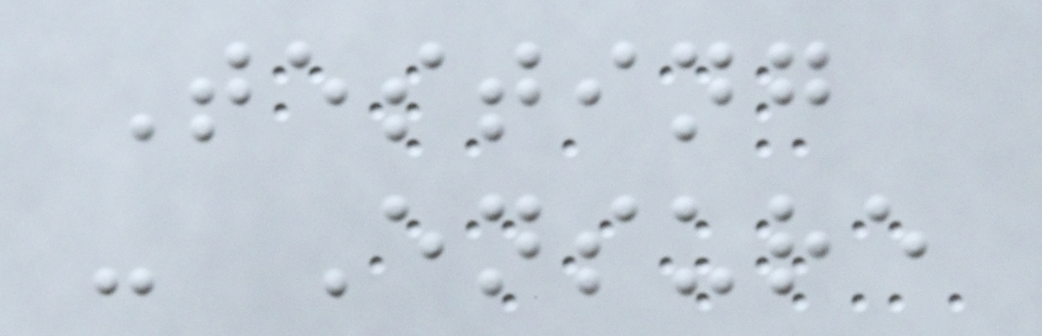Testing
- Ensure
